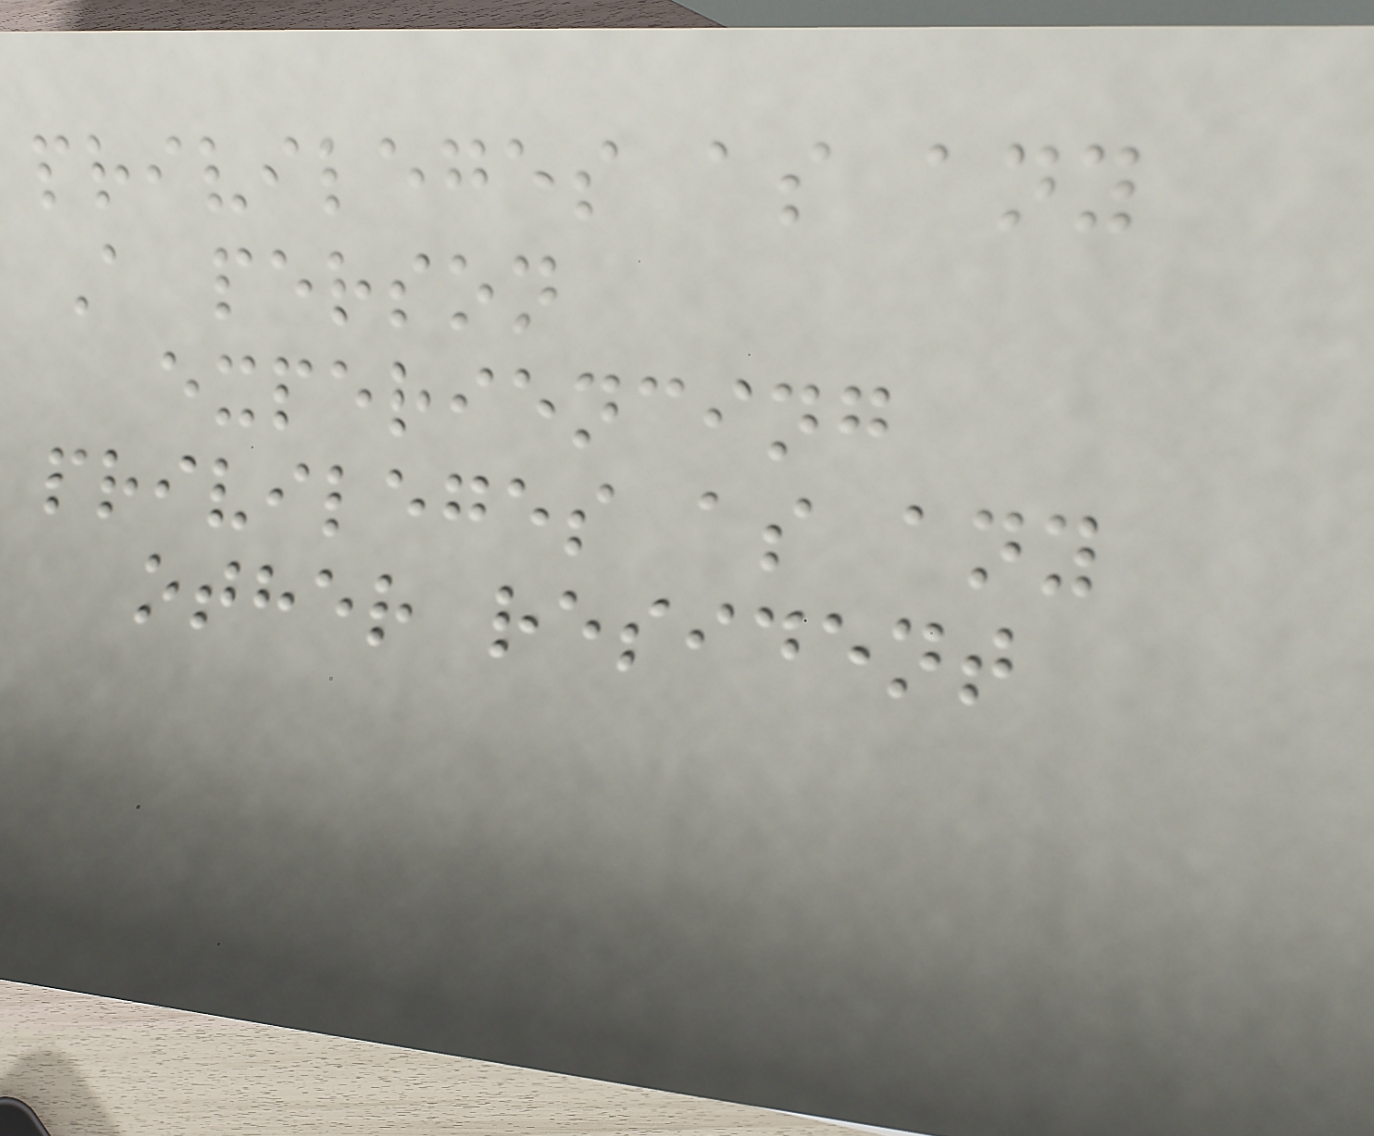privileges as any
A person
experiencing
privileges as any
other resident
